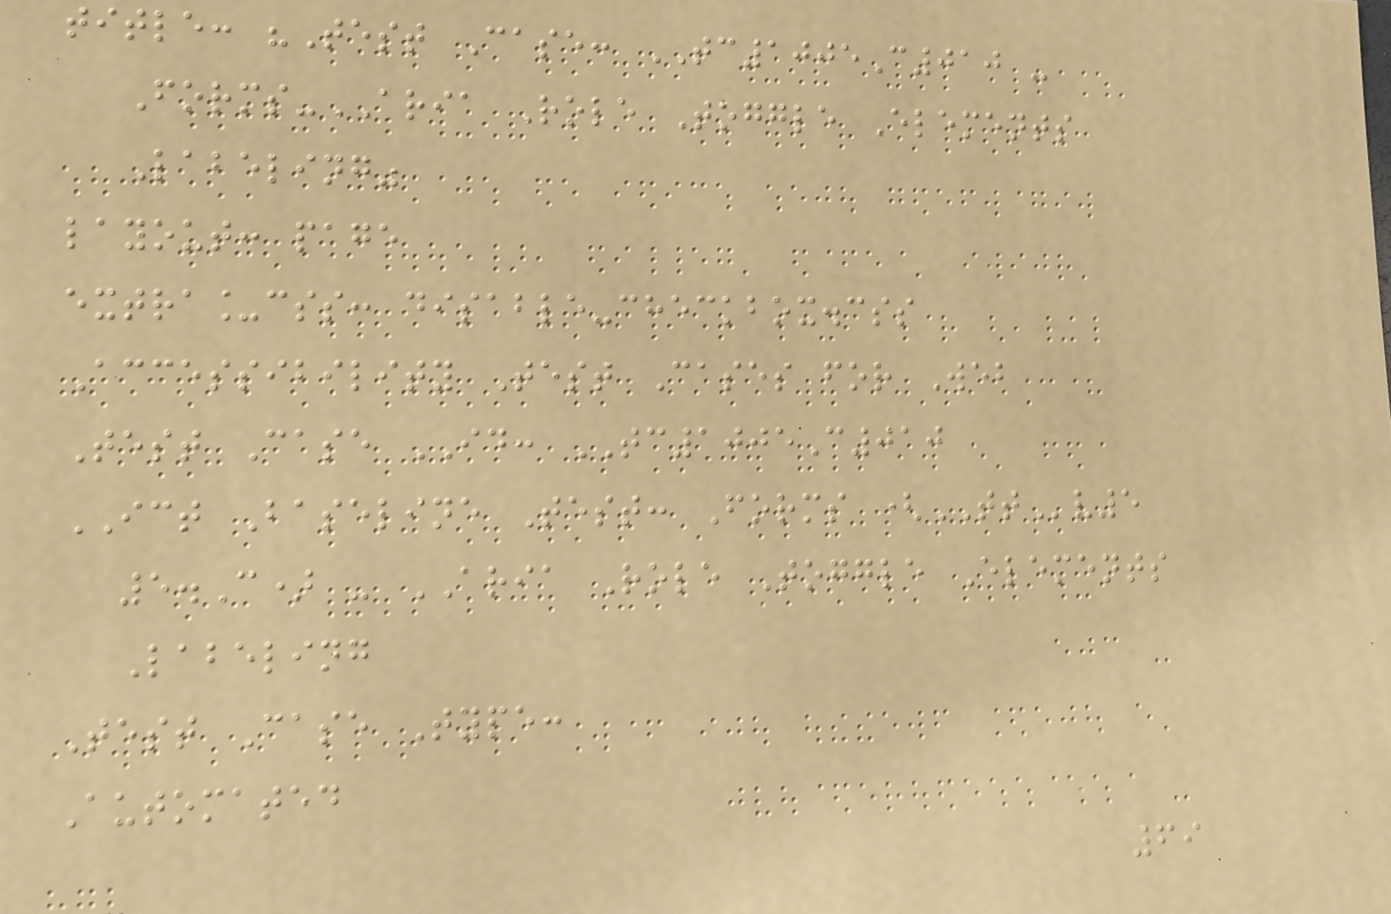title: "Test Case: TC1005C010 -
Forms-ARIA Role Toggle Elements
Labeling"
layout: page
extra_css: disable-checkbox.css
Accessibility Test Cases for Web
Test Case ID: TC1005C010
ICT Baseline Test: Forms (TTv5
5.C) - ARIA Role Toggle Elements
Labeling
Test Case Type:
Automated
69
